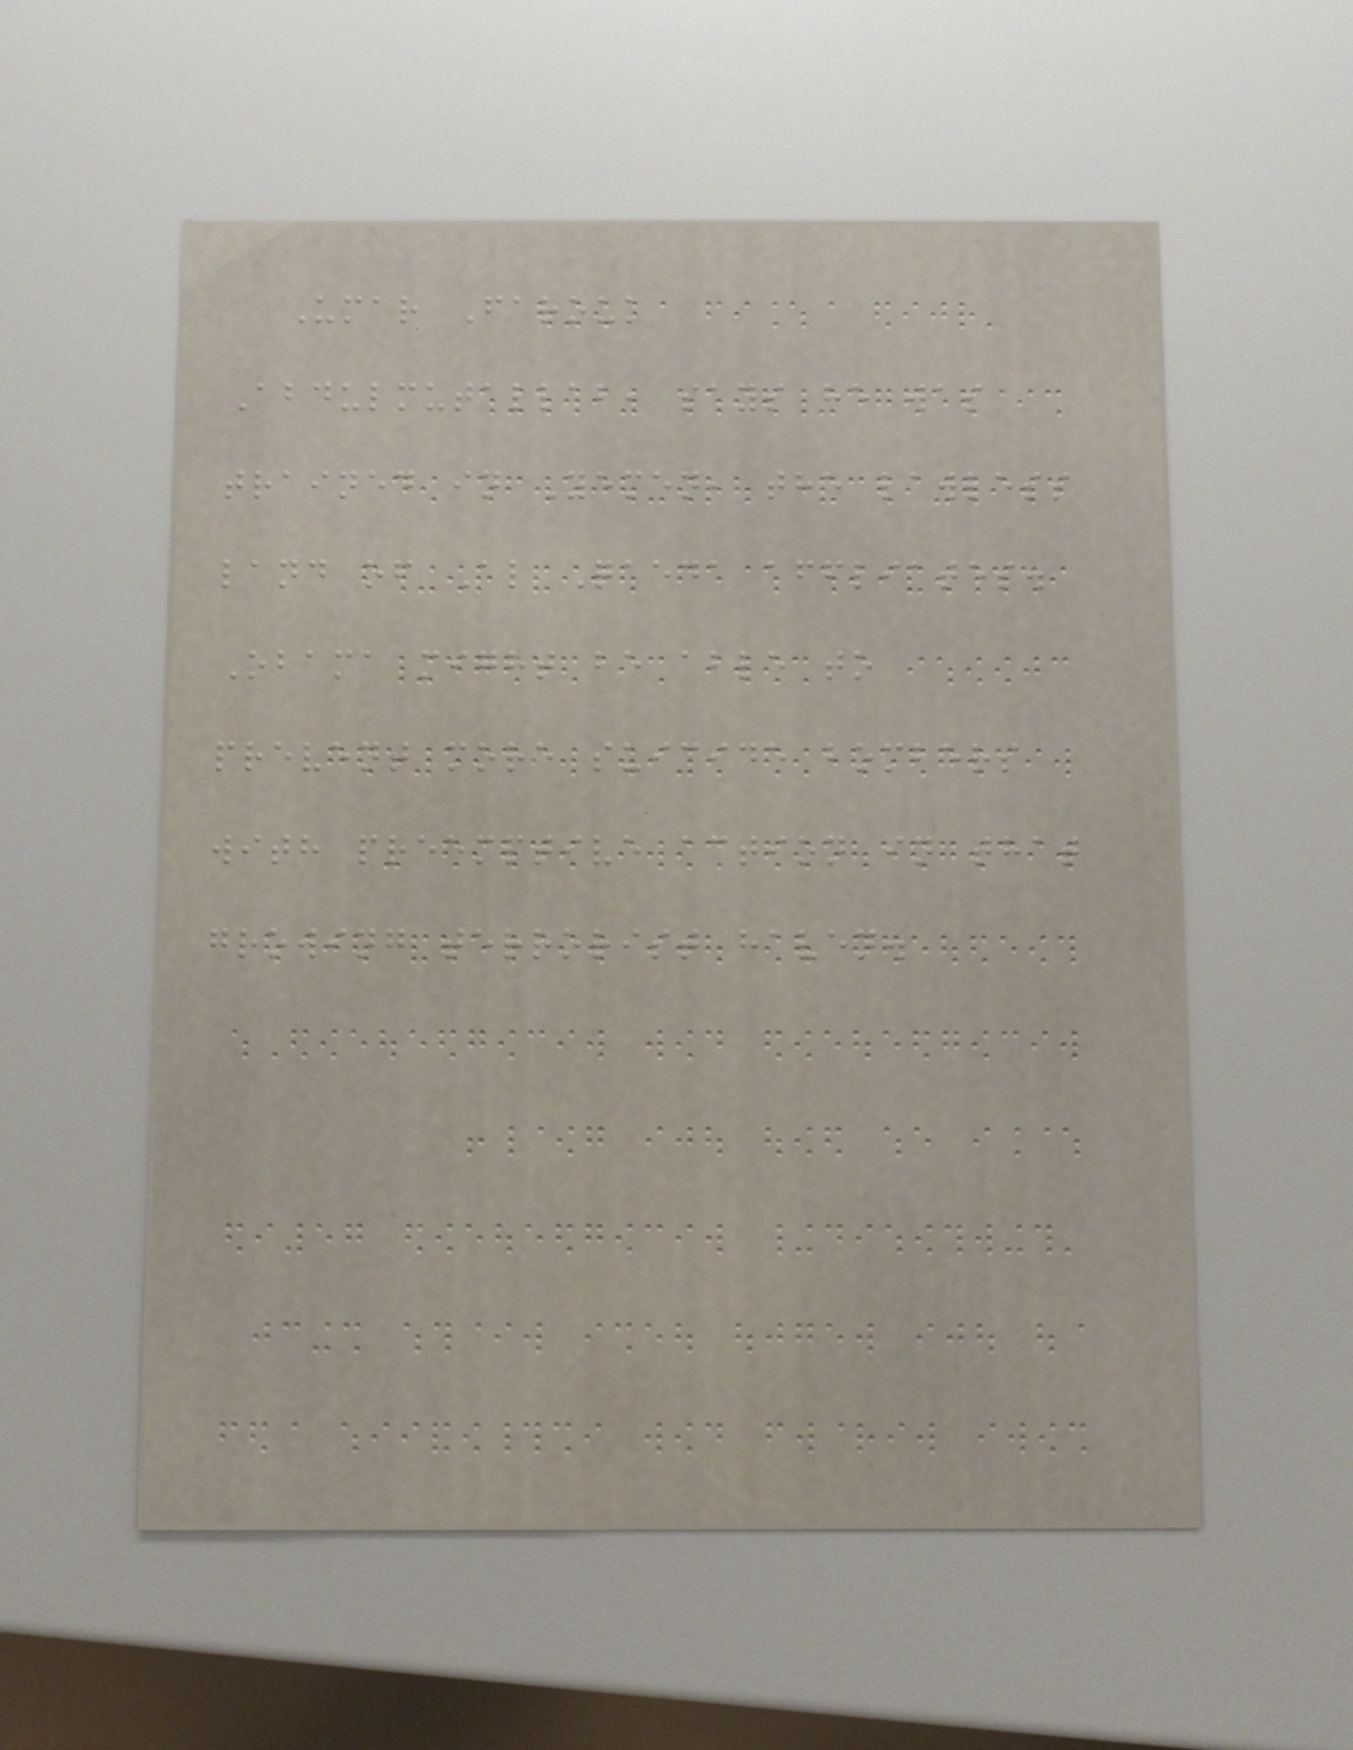Umar Farouk
Abdulmutallab, says he was
trained in Yemen, the lawless
land of Al Qaeda affliates.
Obama might be able to
prevent more suicide bombers
with preemptive action in that
growing terrorist haven.
